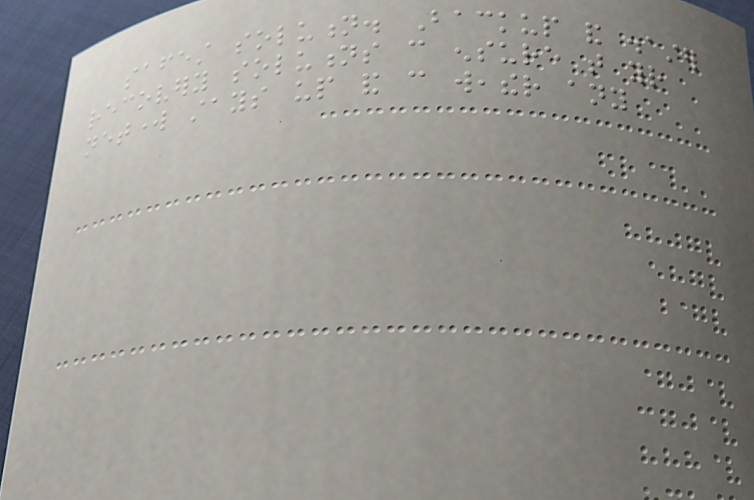safest solution. Backup and disaster
recovery solutions can ensure that your
network stays up and can weather any
